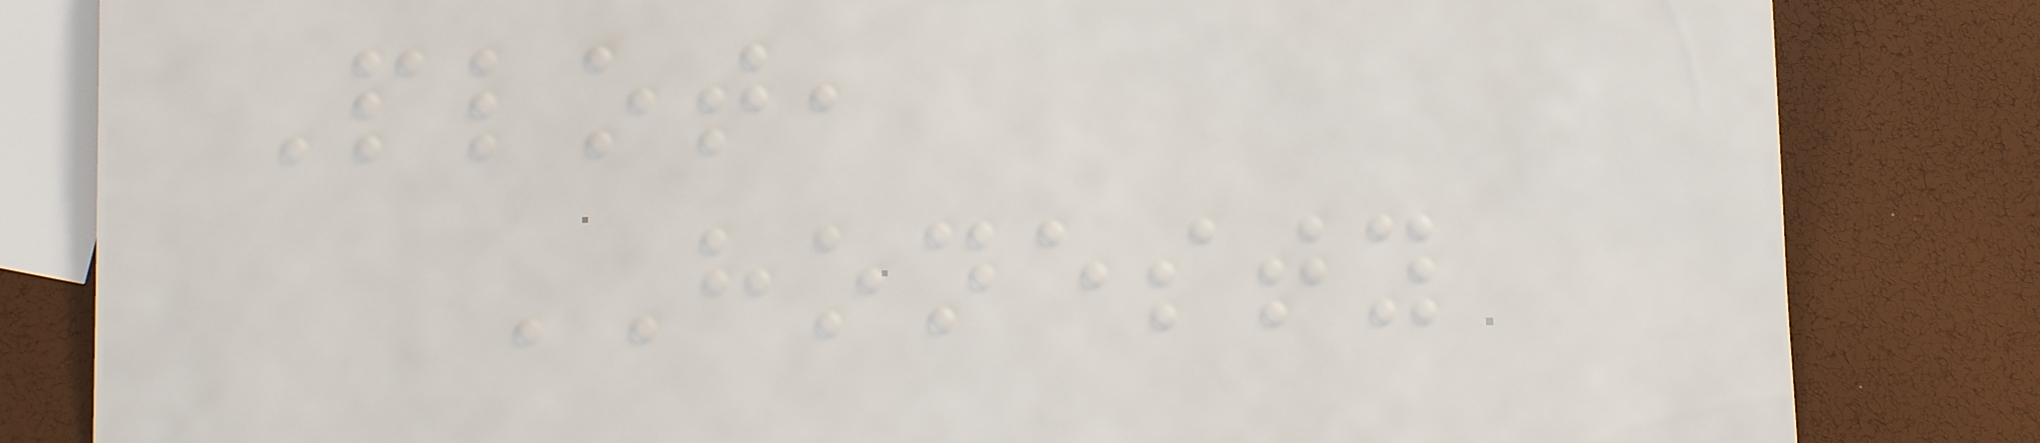Plot,
HONESTY
